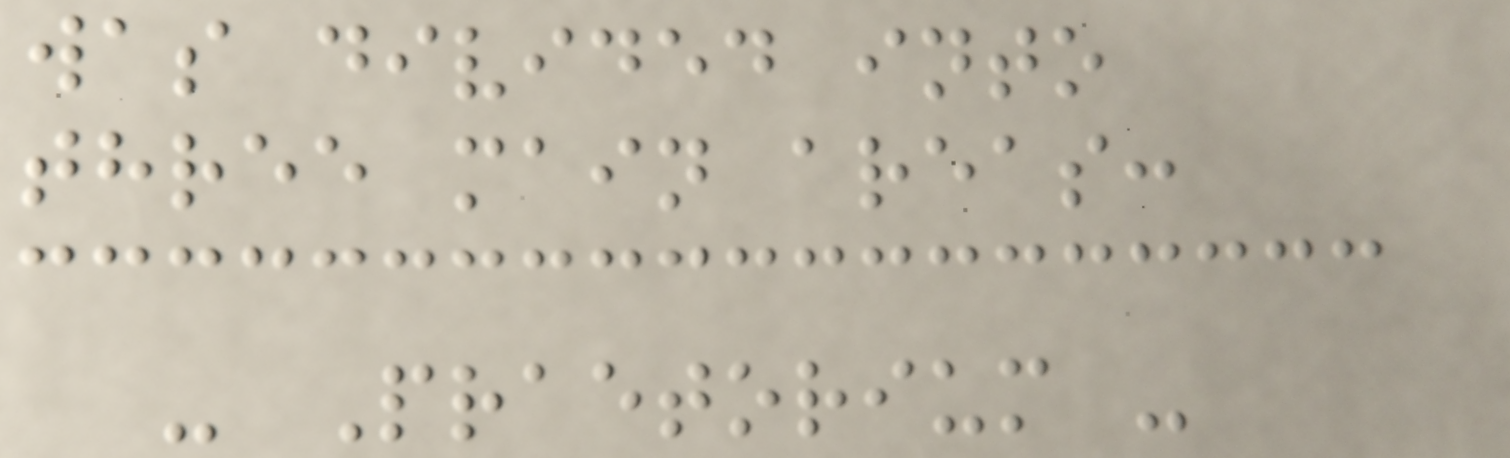was divided into
three main areas:
- Praetorium -
